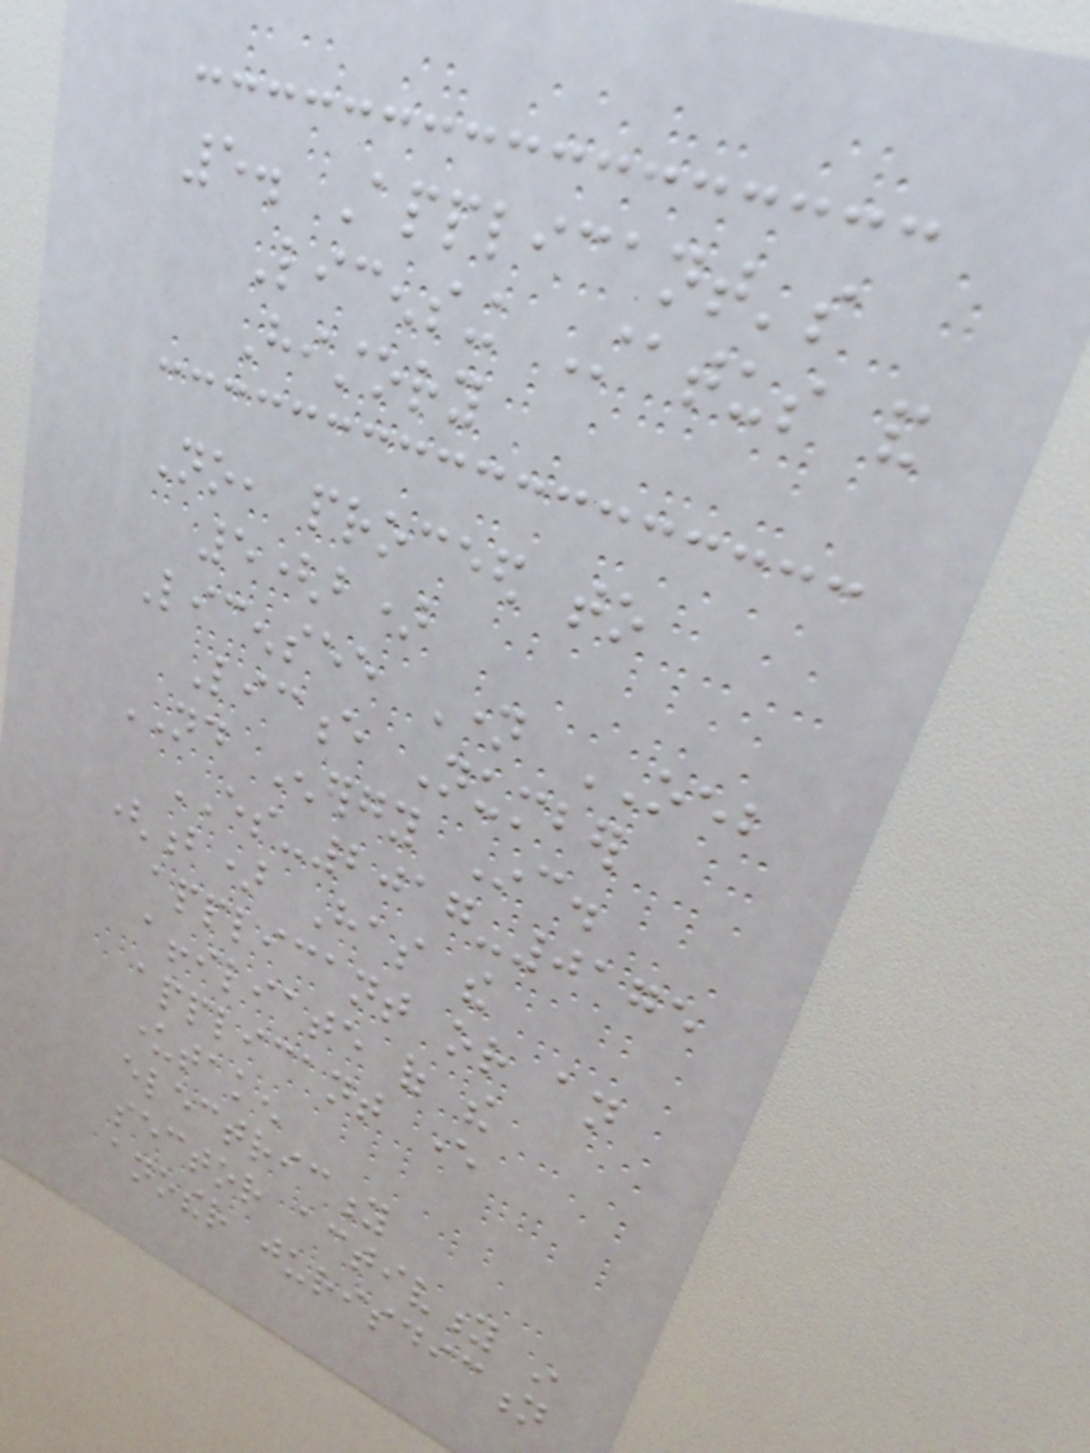5. Applicant's
Licensing Status and
History
No, proceed to
5(b)
Licensee Name OEB
Licence Number
ND Energy Inc.
ES-2017-0175
(b) Has the
applicant or an
affiliate of the
applicant ever
undertaken
electricity
sector activity in
another jurisdiction
